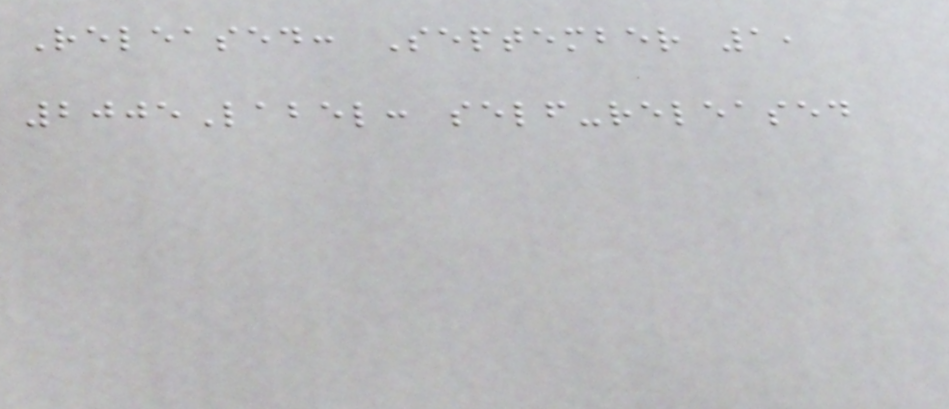Released: September 1,
2005Label: self-released
